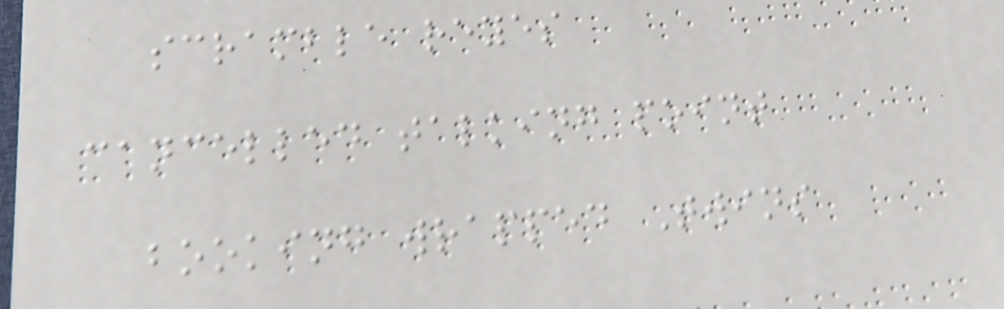scramble reyes
cancelled talking point
booking wrapped Twins
